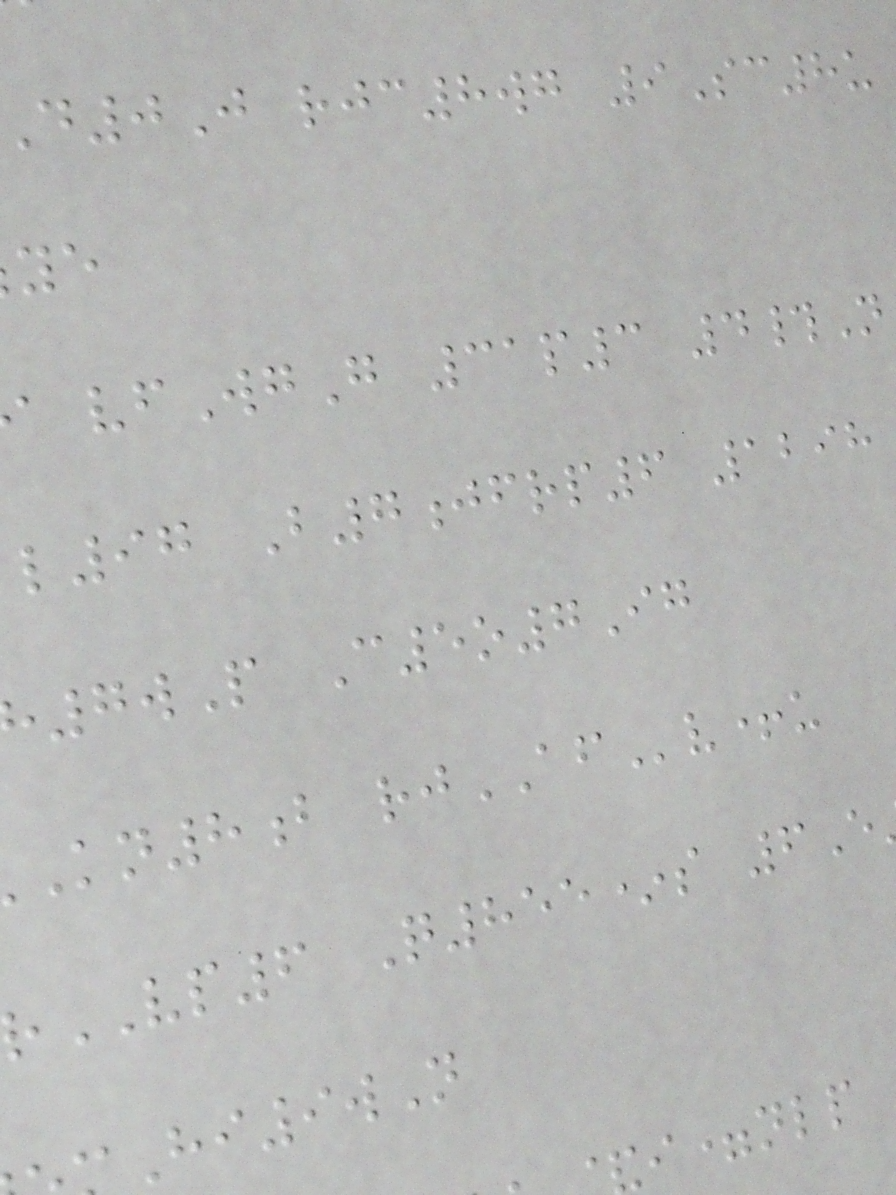0J rjc8wg 9Sc8u
vfWgG 31p3 4#N
l97 B7jfrp6 1298
7wP C5o7Ig
kn8b rjAFv+u
VP6 Q855*s 6E
Hi9wN
i=nlp
